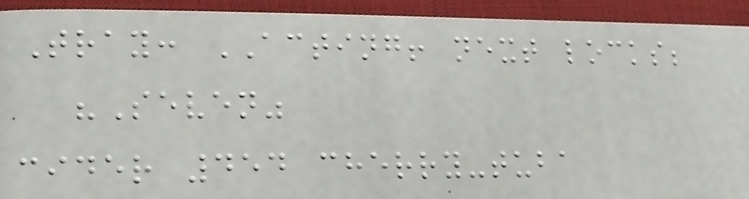Tray: ACTING! next locks;
"Seven"
cider 454 cherry-tuba
